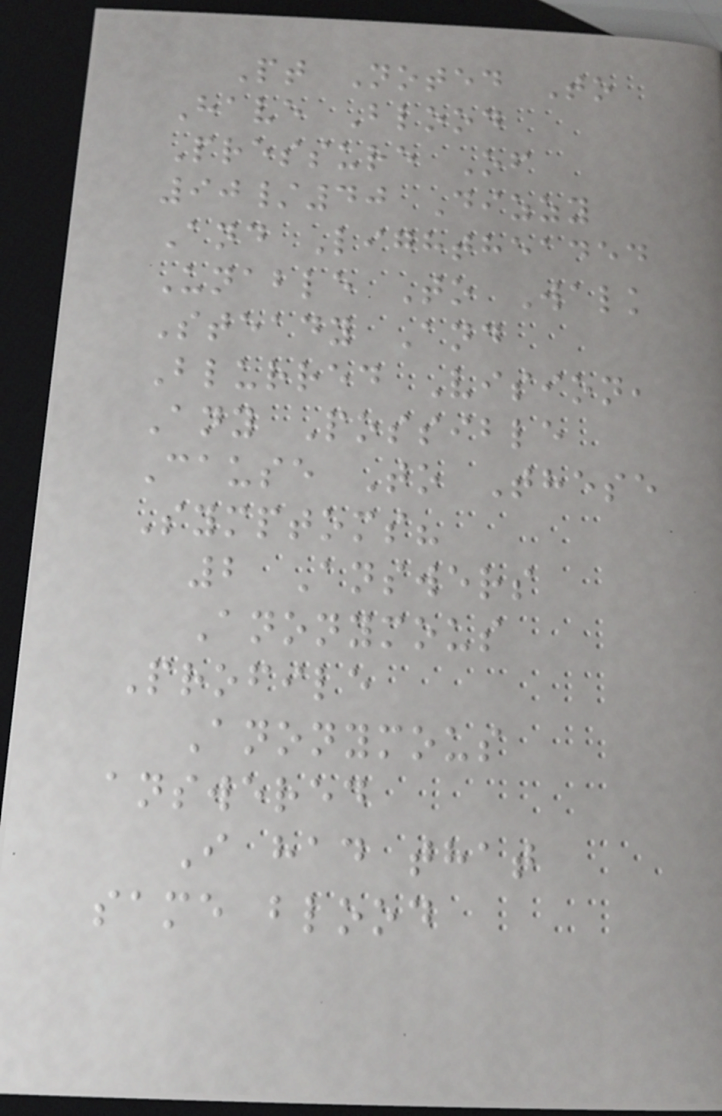Pt Noted To
Have Blood
Pressure Of
90/40 Dizzy
And Lightheaded
Unable To Walk
Steady And
Blurred Vision,
Any Possible
Cause To These
Symptoms?
2 Answers
Anonymous
Profile
Anonymous
answered
I had that
same blood
